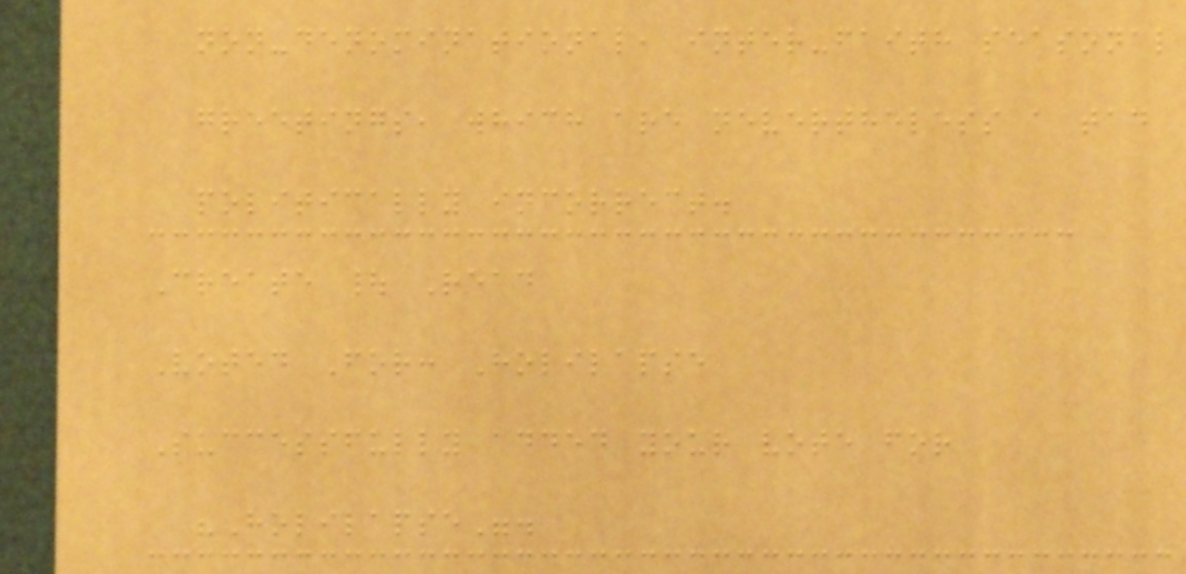non-denominational, inter-faith seasonal
greetings, which are nevertheless a tad
politically incorrect.
Create | Read
Voted For: Holilapse
Successfully added your vote for
"Holilapse".
